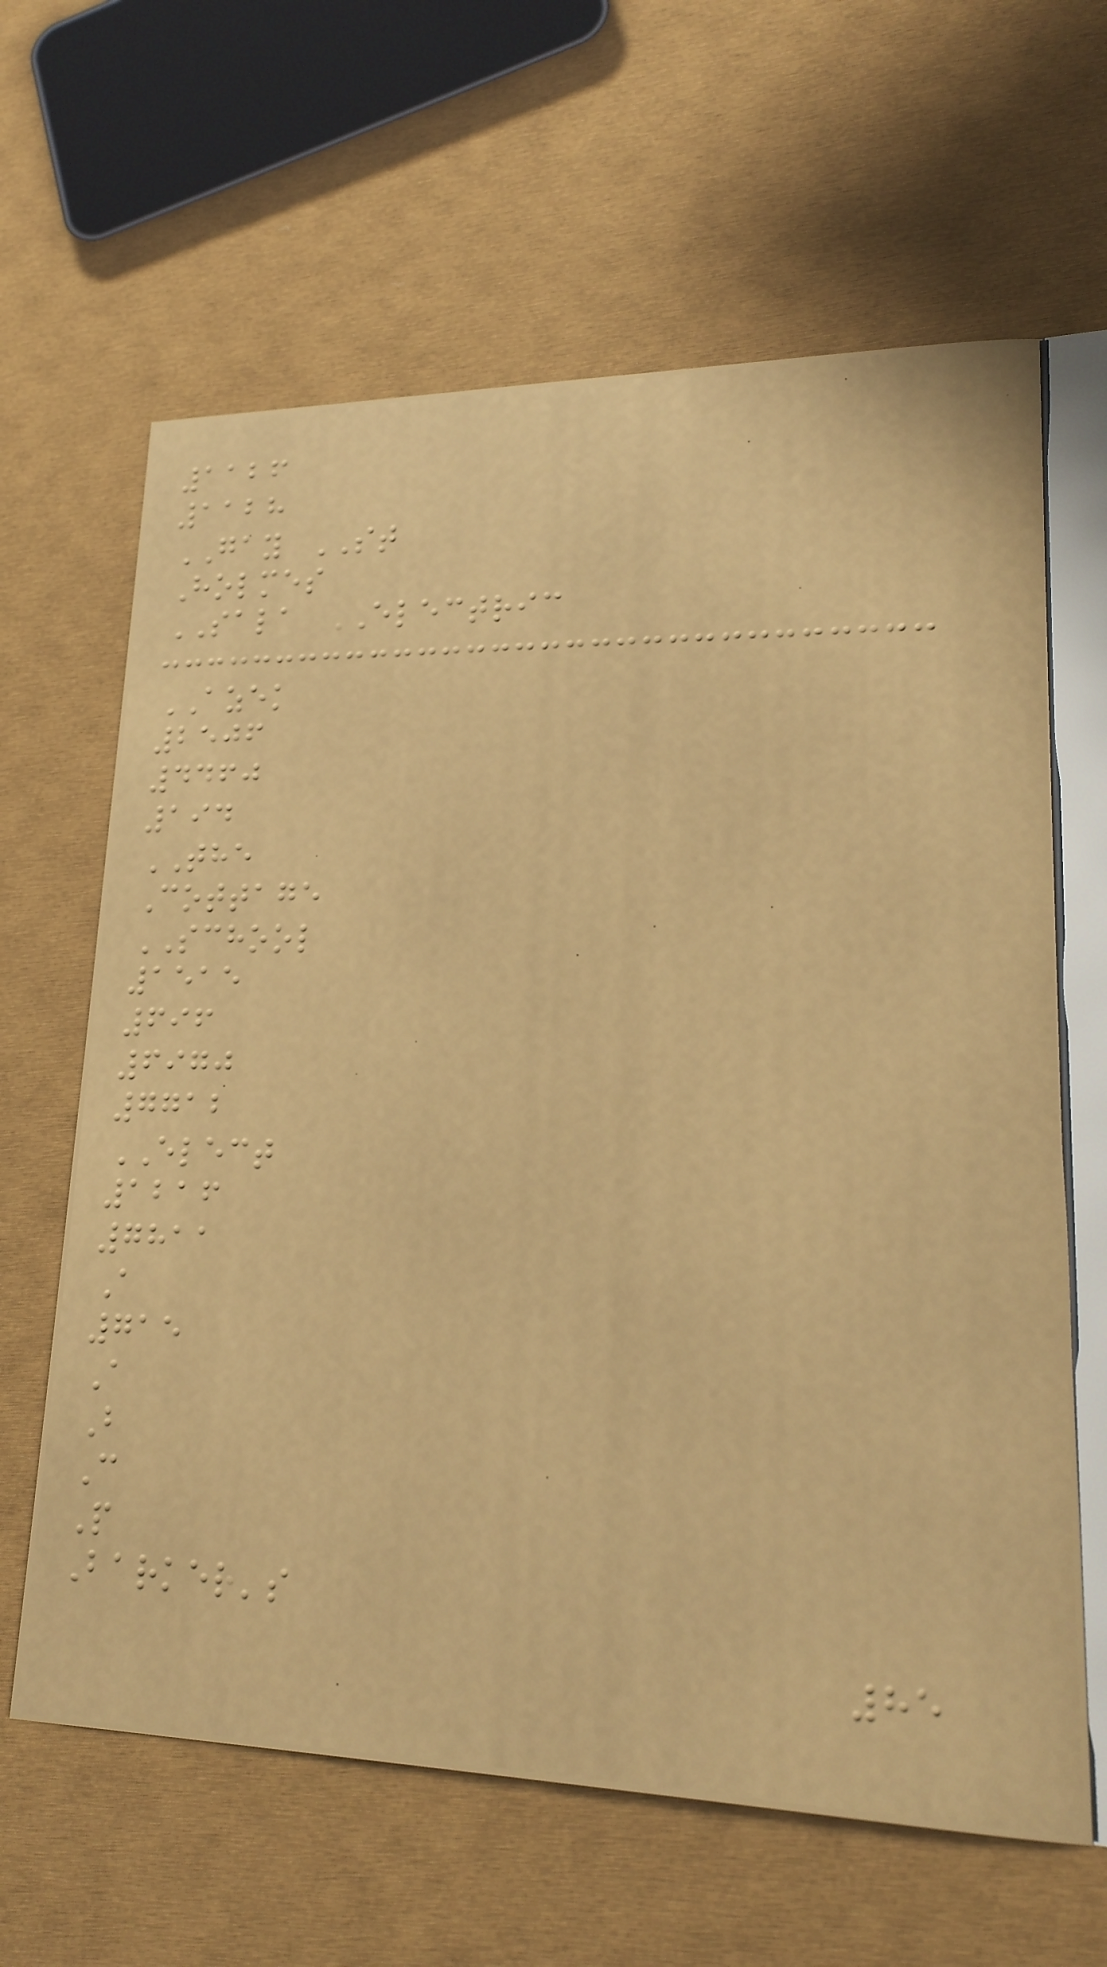1126
1128
GAY ST
Holmes
SALA ELECTRIC
AZEK
2506
4460
194
THE
Cottage
SCHOOL
1515
696
6970
7712
ELECT
1216
7811
A
715
A
B
C
P
Barker's
85
